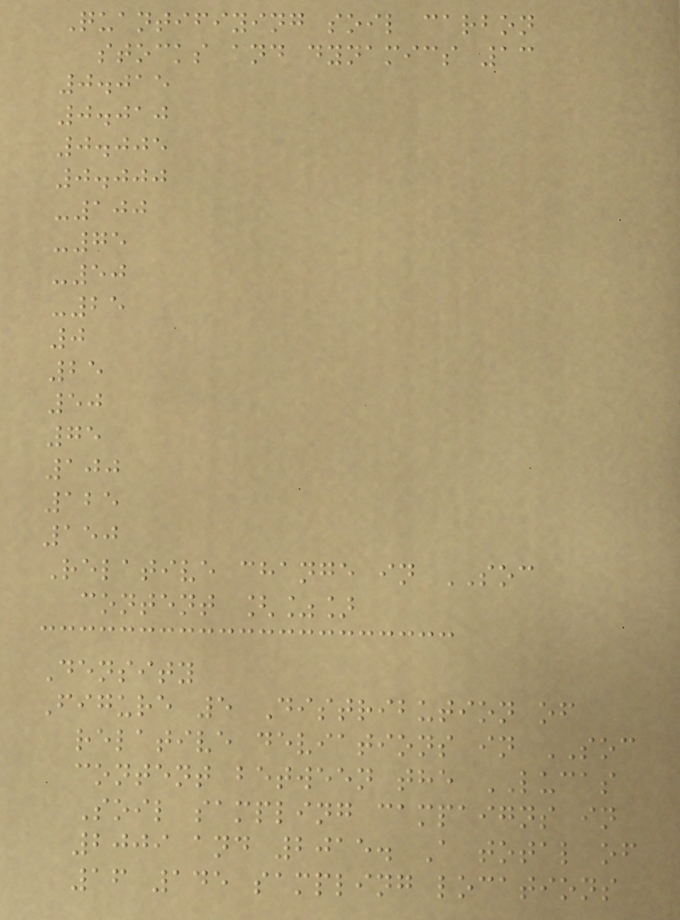Quantifiying soil carbon
stocks and dynamics 13
0.015
0.010
0.005
0.000
-100
-75
-50
-25
0
25
50
75
100
125
150
Relative change in SOC
content [%]
Density
Figure 5 Distribution of
relative deviations in SOC
content between the LUCAS
Soil sampling campaigns in
2009 and 2015. A total of
16 145 sampling locations
